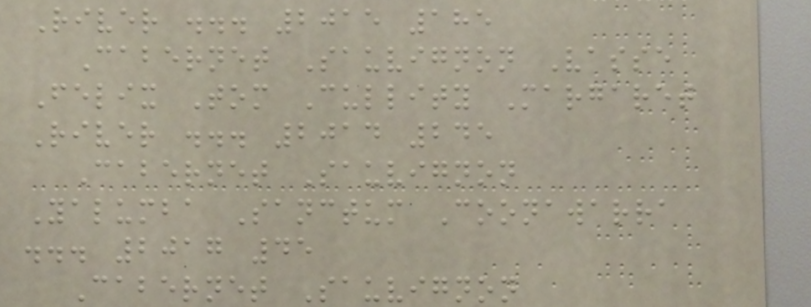River ... 2015 185
Cabernet Sauvignon Vasse
Felix Tom Cullity Margaret
River ... 2014 245
Cabernet Sauvignon
Yalumba Sanctum Coonawarra
... 2017 45
Cabernet Sauvignon
